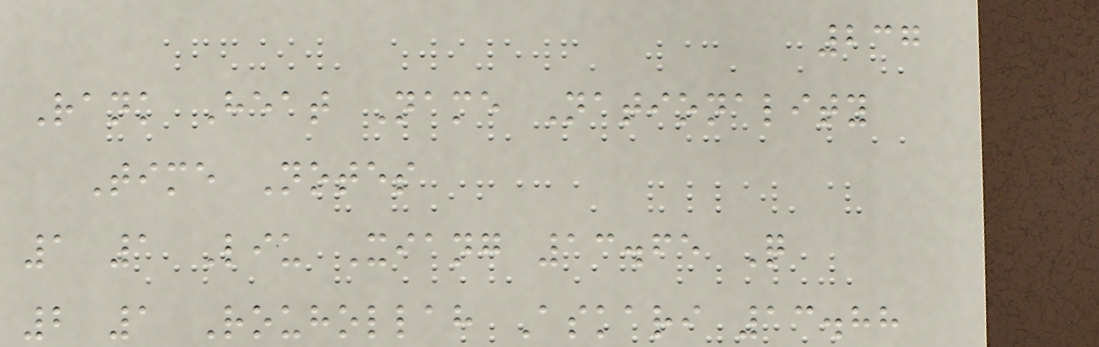237
Rank Heat Name Nationality
Time Notes
1 1 Liu Xiang 13.65 Q
2 1 Rouhollah Askari 13.88
